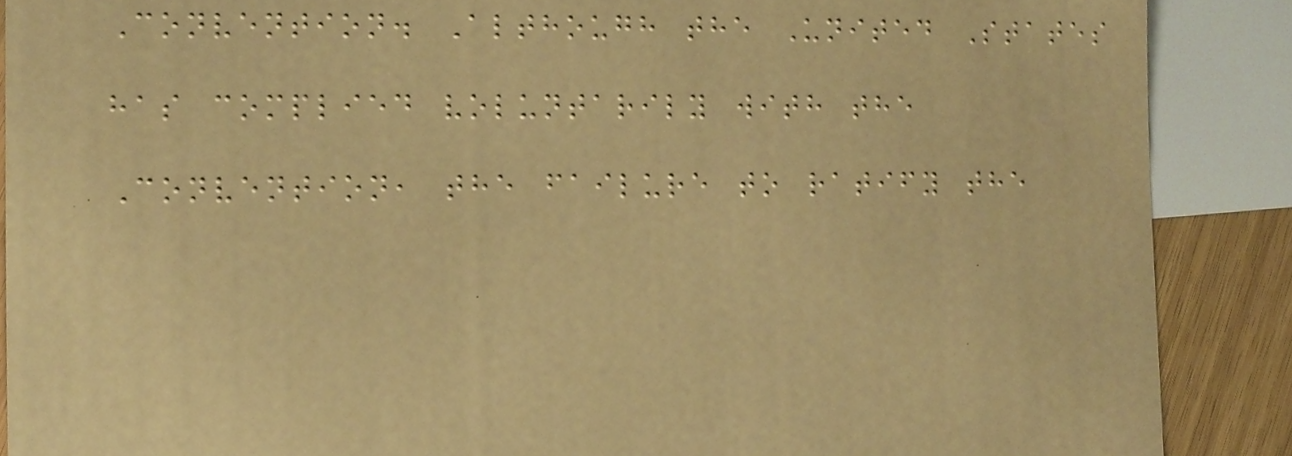Convention. Although the United States
has complied voluntarily with the
Convention, the failure to ratify the
